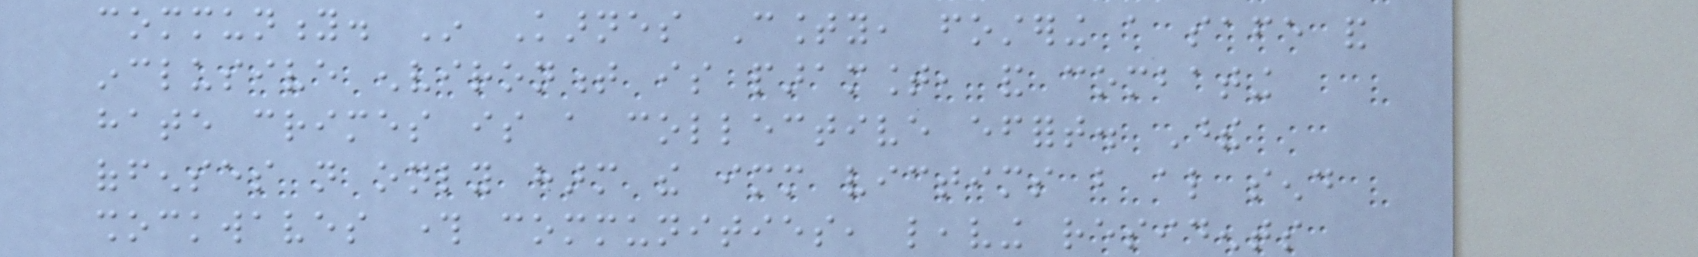community. In Karnes County, fostering a safe and
inclusive environment is paramount, and combating
hate crimes is a collective effort. These
offenses not only harm the immediate victims but also send
shockwaves through communities, leaving residents
